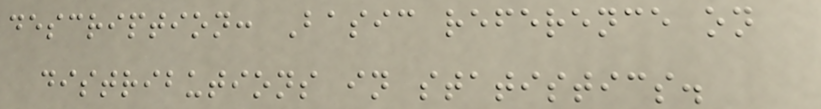description: Basic reference on
distributions in statistics.
